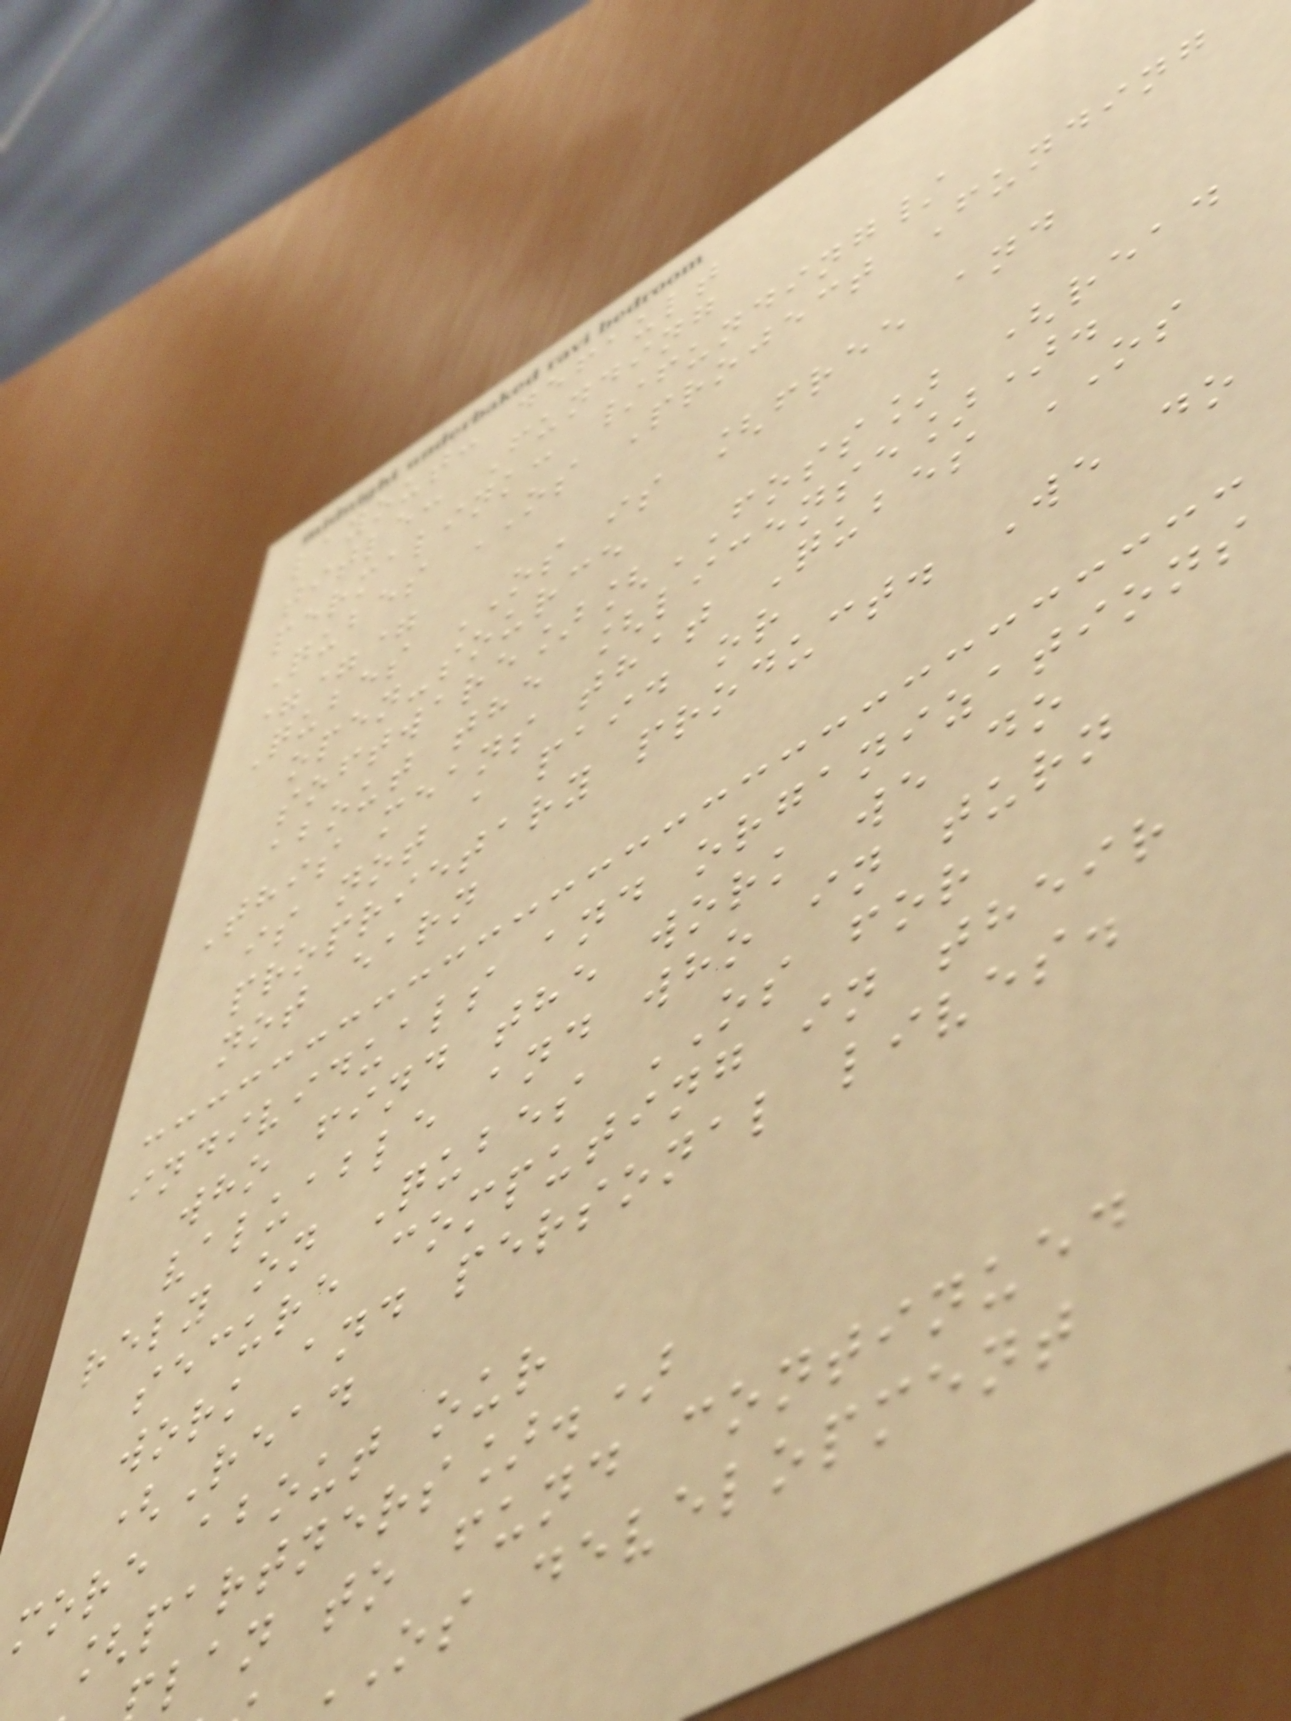layout: default
title: Funding
permalink: /funding/
Qubes OS Project Funding
===
Qubes OS is [free and
open-source
software][FOSS] (read
about the [license]).
This means that Qubes OS
is not a paid or
proprietary product. We do
not earn
individuals and organizations
who find the work we do
valuable and who in turn
rely on Qubes OS for
secure computing in their
work and personal lives.
(Read
more about our
[partners].)
lan to fund continued
OS development
